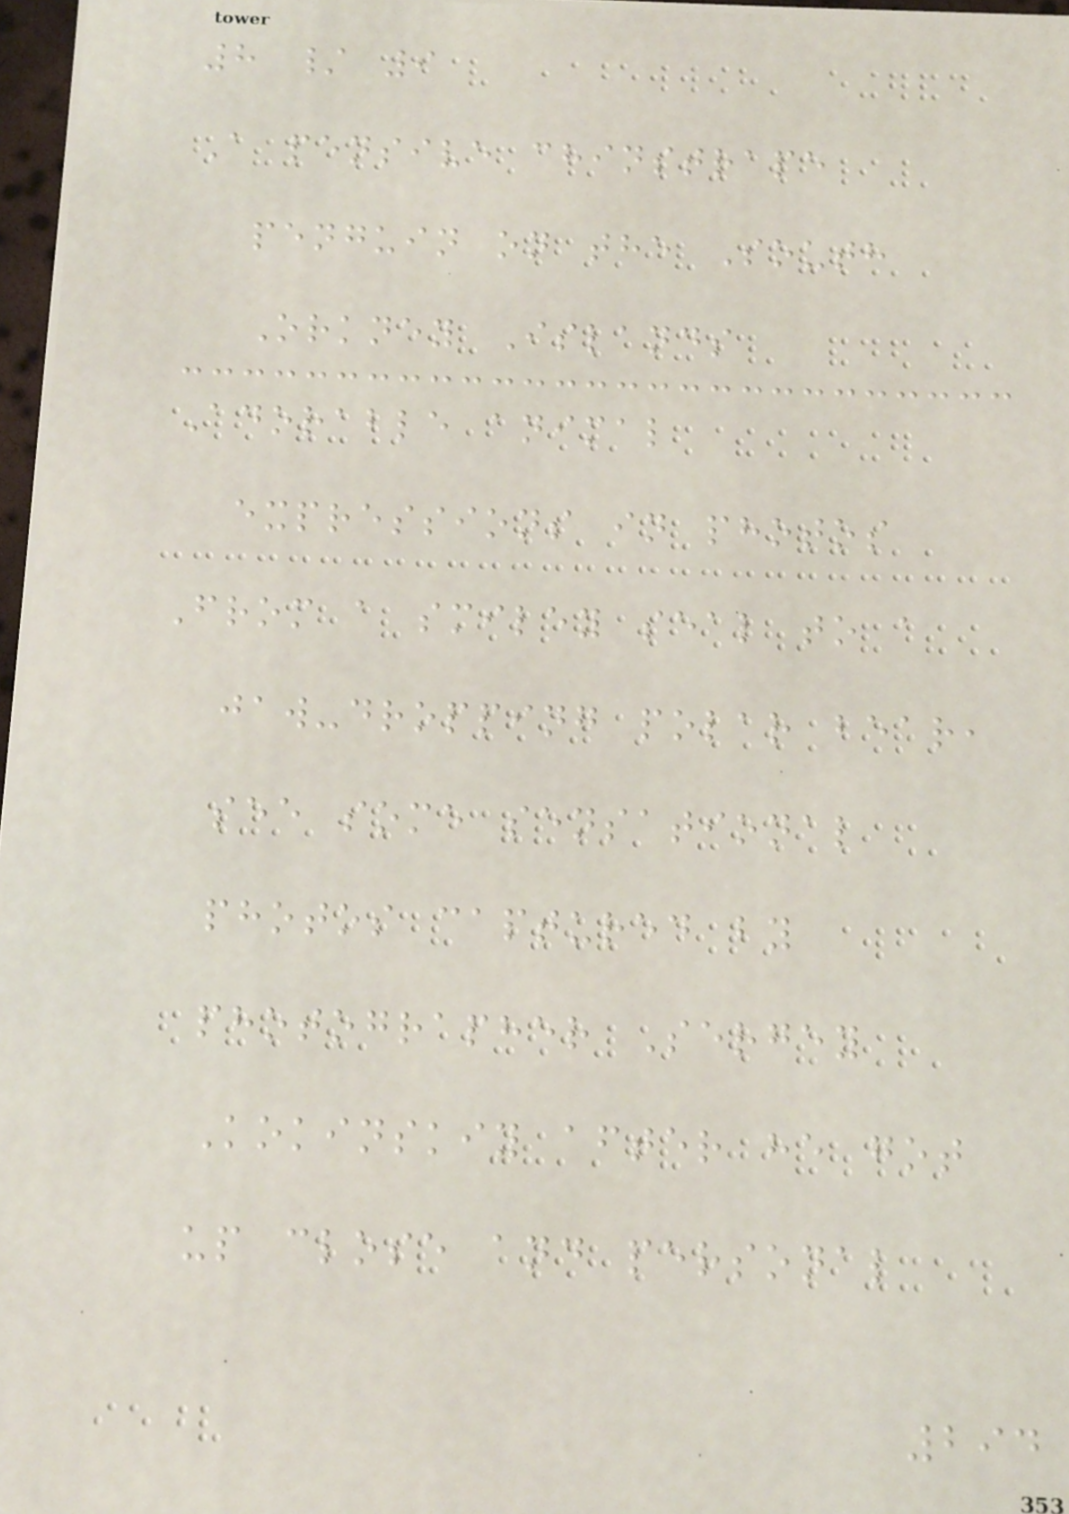8 / 9
A pensive chinstrape
penguin on the South
Orkney Islands
Adorable animal
expressions in photos
From a smiley seal to a
jaw-dropping polar bear,
see some sensational
photos captured by
photographer Sergey
Kokinskiy after he got
up close and personal
294
